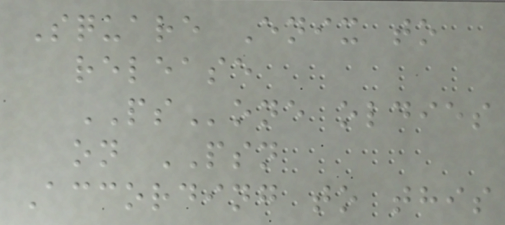Square Enix to
release
PSone oldies
on PSN
According to this
